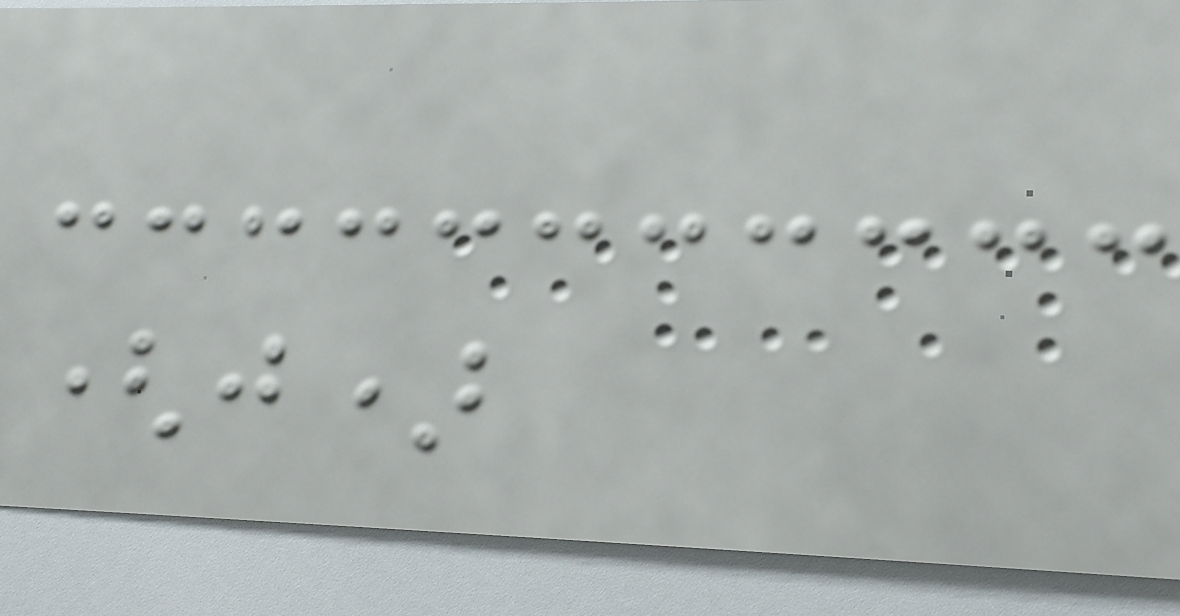(j)
